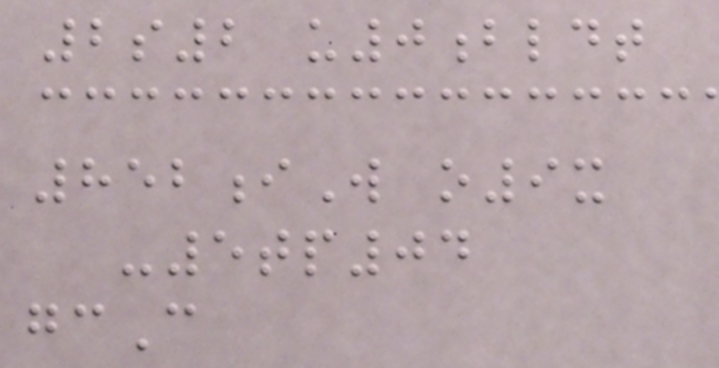2s2 u0bldt
852iW o9x
-5tp04
gcC
